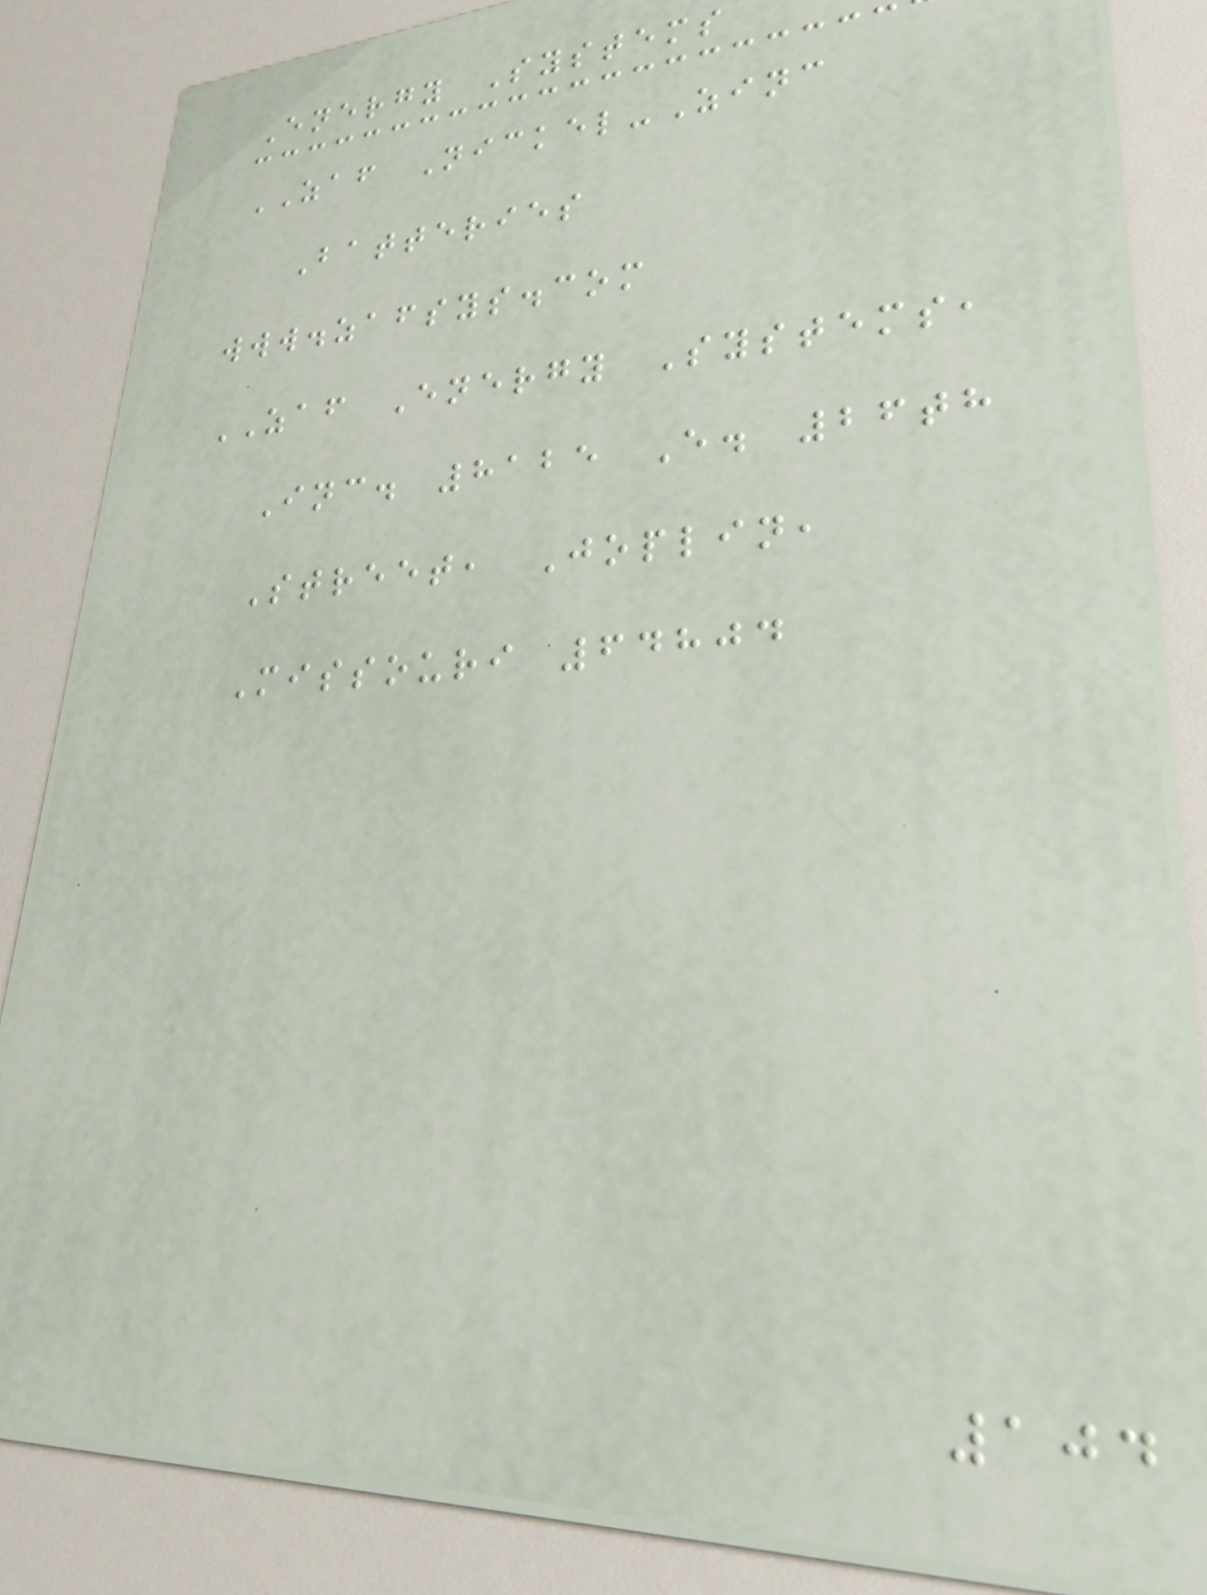Energy Systems
ZAF Nickel-Zinc
Batteries
www.zafsys.com
ZAF Energy Systems,
Inc. 8125 E. 26th
Street, Joplin,
Missouri 64804
104
